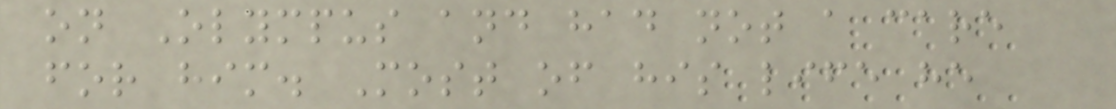on Olympus and had not a care
for him. Most of his life he
